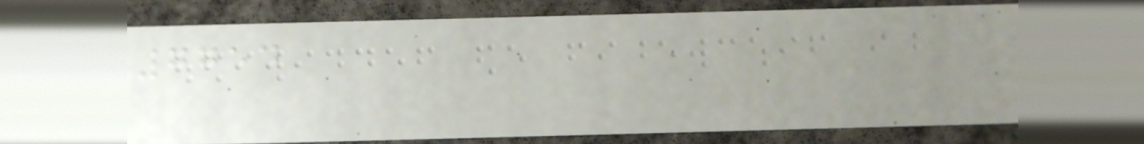7754
